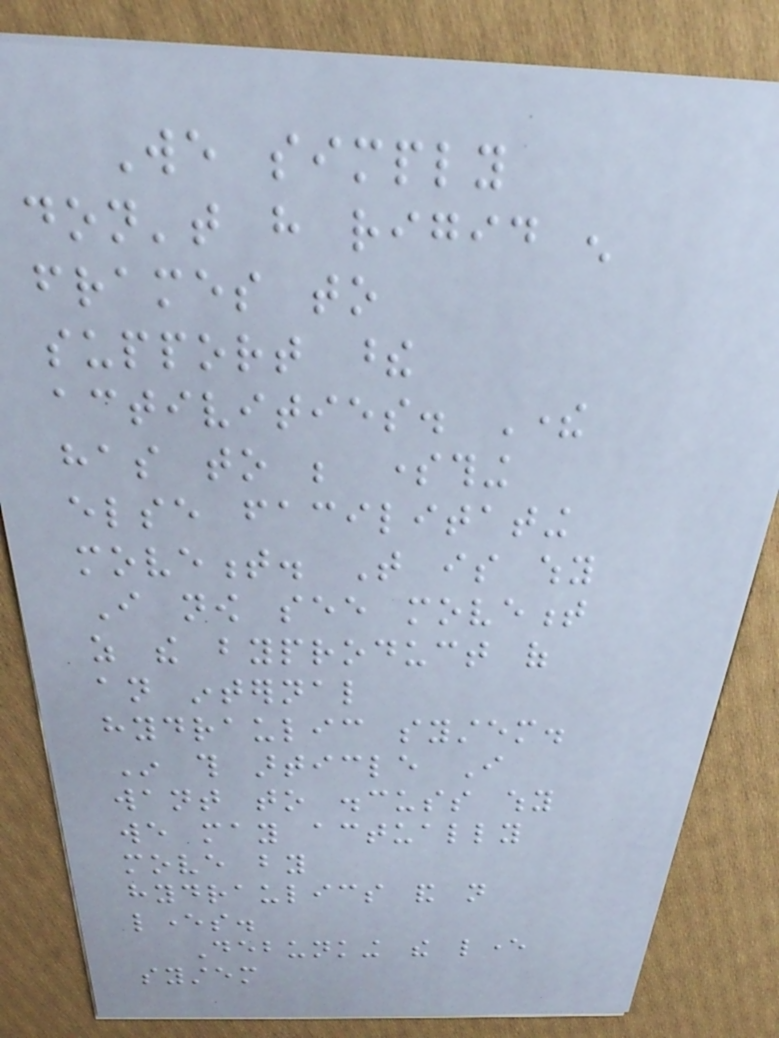We simply
don't have rigid enough
frames to
support these
activities. There
has to be something
else facilitating
movement. That is why
I now see movement
as the byproduct of
an internal
hydraulic system.
In this article I
want to discuss why
we may actually
move by
hydraulics and not
levers.
Debunking the lever
system
